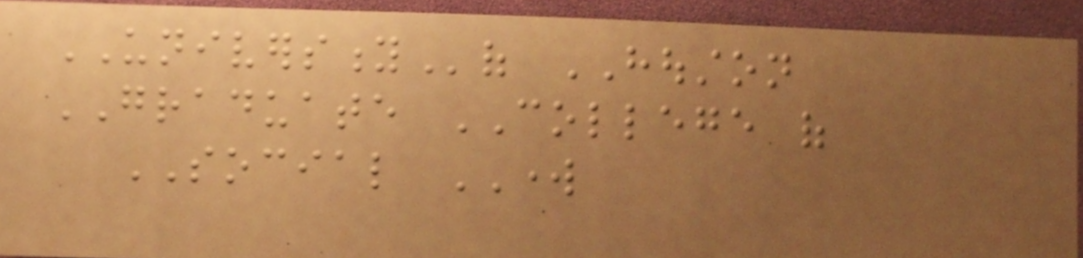UNIVERSITYof HOUSTON
GRADUATE COLLEGE of
SOCIAL WORK
